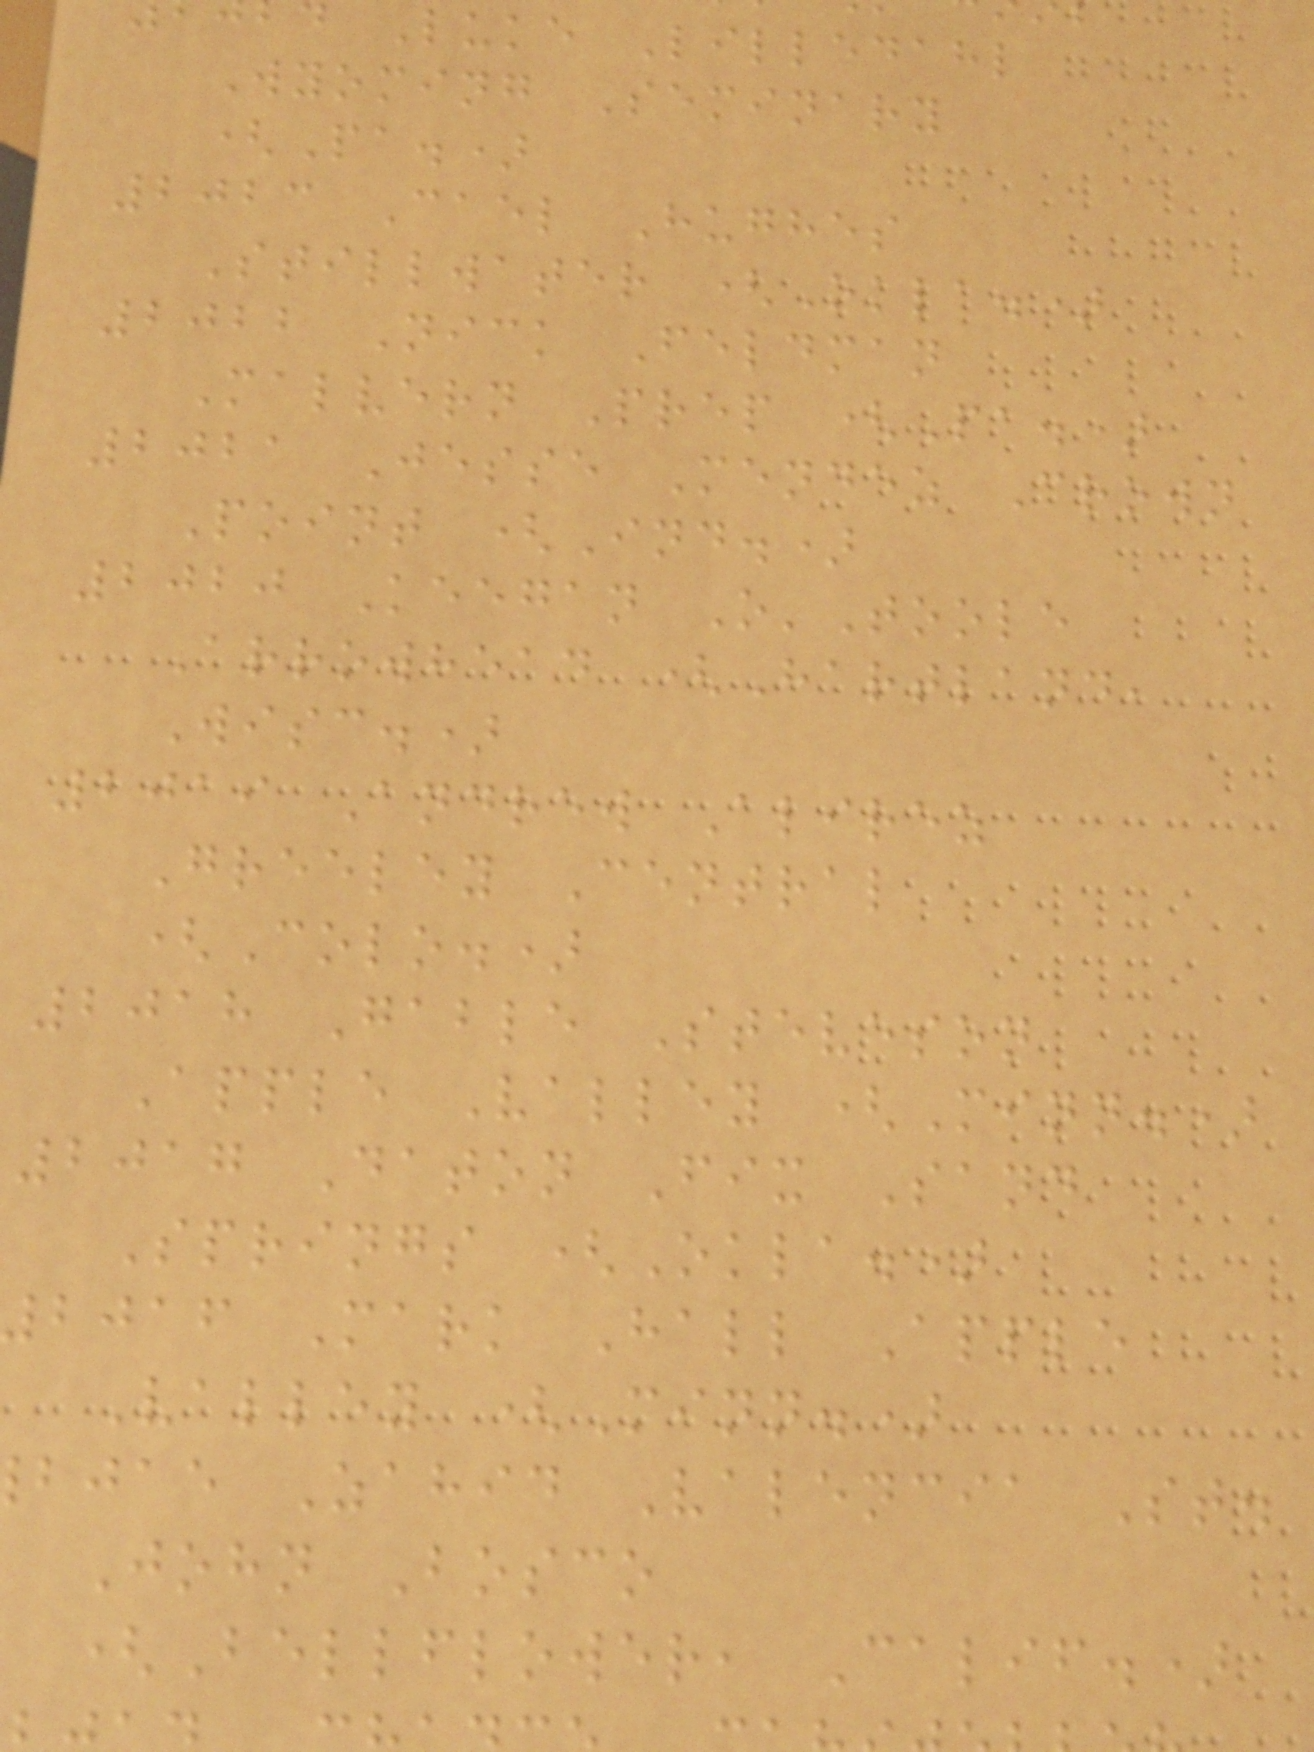Luke Lilledahl
Wyoming Seminary
(Pa.)
2023 Cael Hughes
Stillwater (Okla.)
2022 Nick Feldman
Malvern Prep (Pa.)
2021 Jesse Mendez Crown
Point (Ind.)
2020 Keegan O'Toole
Arrowhead (Hartland,
Wisc.)
2019 Andrew Alirez
Greeley Central
(Colo.)
2018 Gable Steveson
Apple Valley (Minn.)
2017 Daton Fix Sand
Springs (Okla.)
bjaf Mark Hall Apple
Valley (Minn.)
bjae Zahid Valencia St.
John Bosco
(Bellflower, Calif.)
